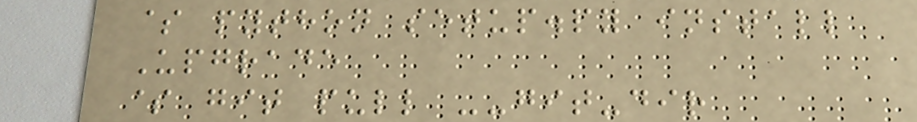$ python setup.py install
Upgrade
$ git pull --git-dir
